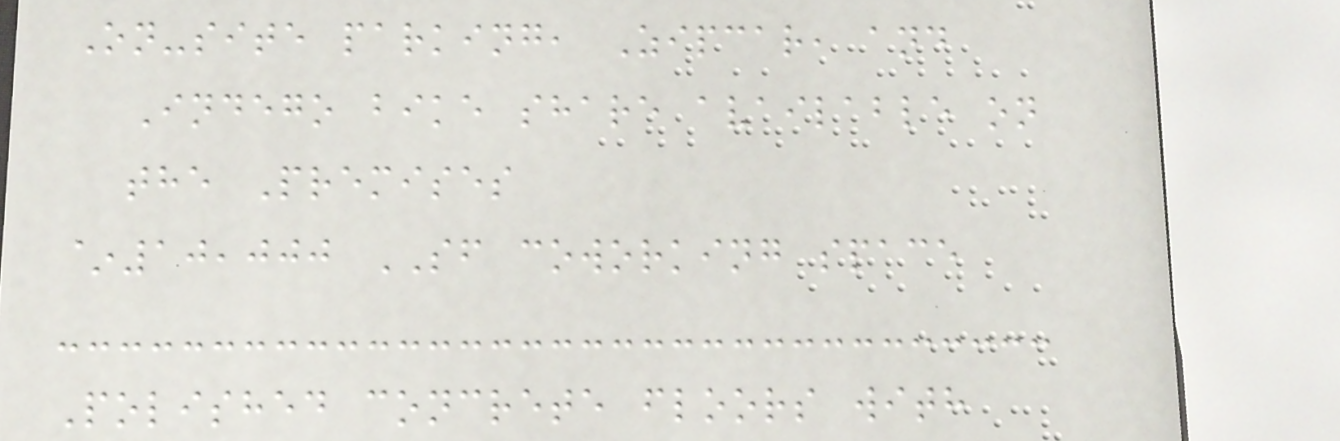On-site parking, Zipcar, and
Indego bike share available on
the Premises
~10,000 SF coworking space
Polished concrete floors with
